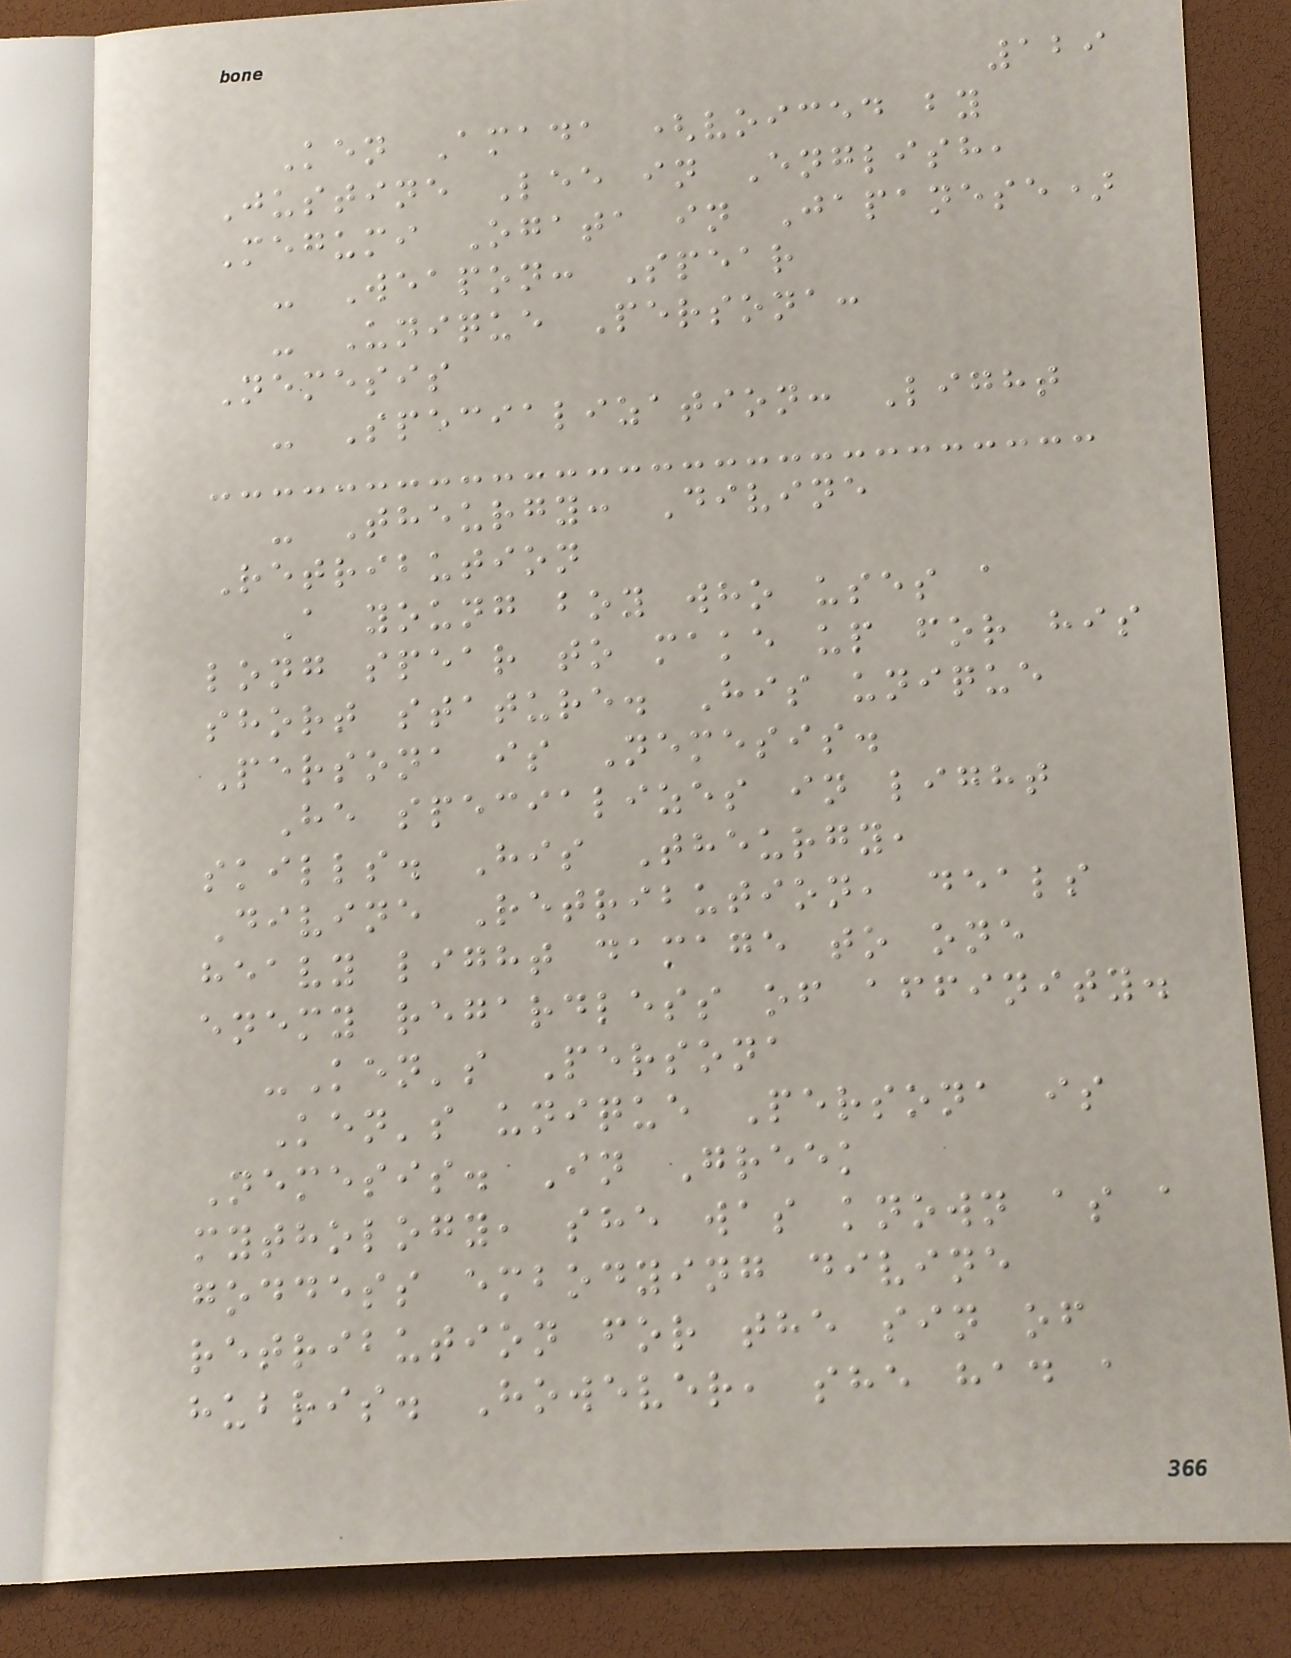129
Ken Amada (voiced by
Justine Lee in English,
Megumi Ogata in Japanese)
- Weapon: Spear
- Unique Persona:
Nemesis
- Specialization: Light
- Theurgy: Divine
Retribution
A young boy who uses a
long spear to make up for his
short stature. His unique
Persona is Nemesis.
He specializes in light
skills. His Theurgy,
Divine Retribution, deals
heavy light damage to one
enemy regardless of affinity.
-Ken's Persona
Ken's unique Persona is
Nemesis. In Greek
mythology, she was known as a
goddess embodying divine
retribution for the sin of
hubris. However, she had a
